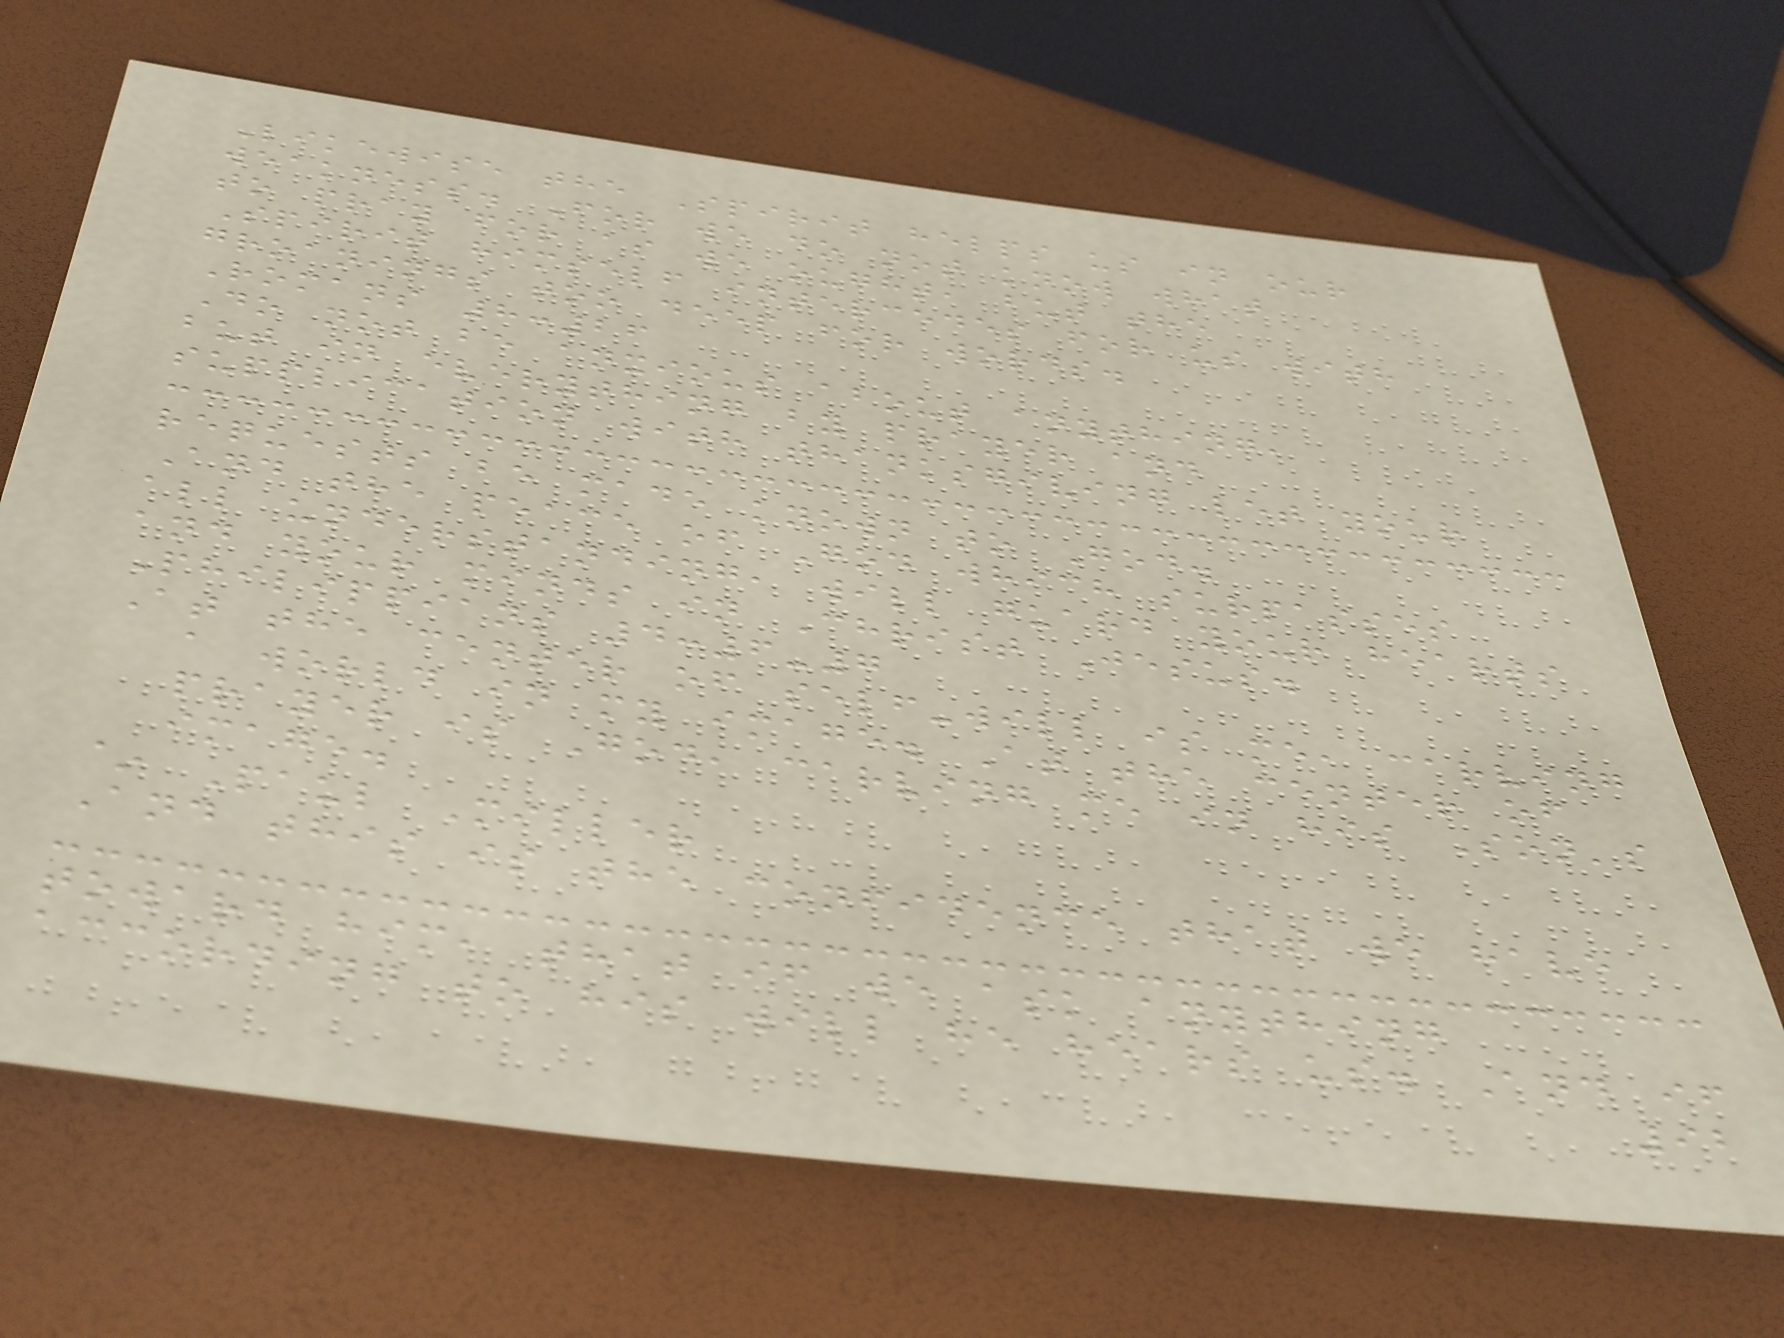Likewise the Spirit helps us in our
weakness. For we do not know what
to pray for as we ought, but the
Spirit himself intercedes for us with
groanings too deep for words.
Romans 8:26
Do not be anxious about anything,
but in everything by prayer and
supplication with thanksgiving let your
requests be made known to God.
And the peace of God which surpasses
all understanding, will guard your hearts
and your minds in Christ Jesus.
Philippians 4:6-7
At the center of self-will is me, carving
a world in my image. At the center of
prayer is God, carving me in his Son's
image.
~ Paul Miller
And this is the confidence that we have
toward him, that if we ask anything
according to his will he hears us. And if
92
